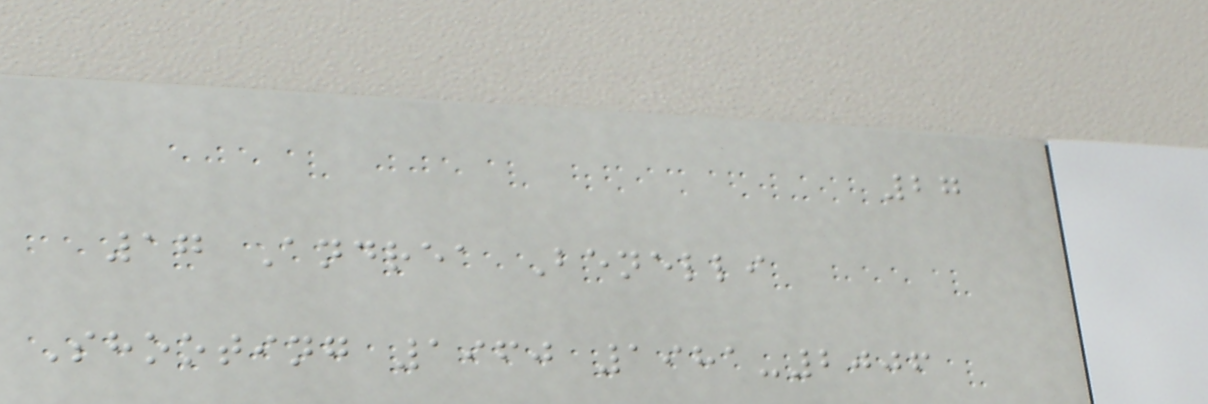27
17 Andrea Benelli
Shooting 1960 1981-2006
